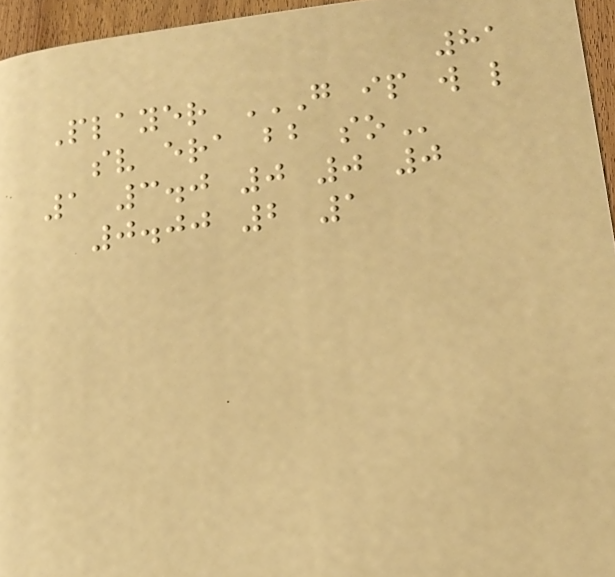81
Player G IP W L
SV ERA BB SO
1 3.0 0 0 0
0.00 2 1
